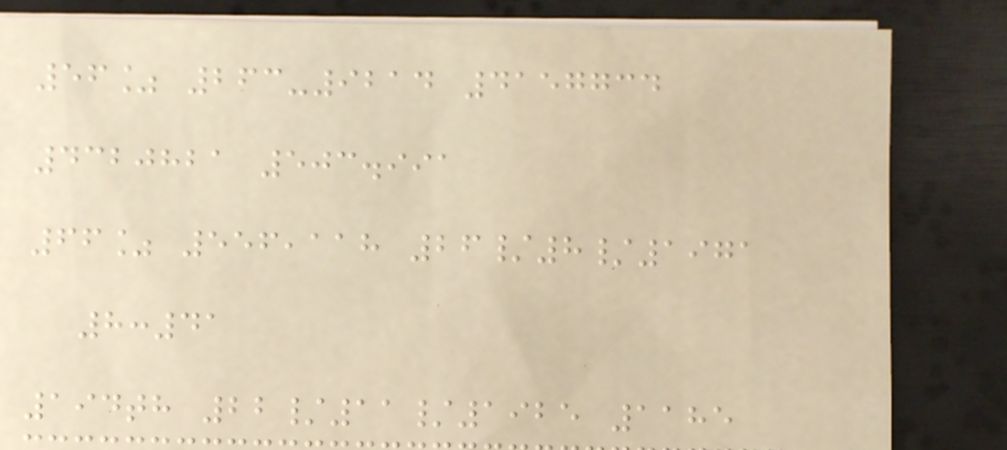56% 263-9214 4157734
4320821 503.991
66% 556,118 26/8/1971
8:41
194th 22/11/1925 1185
